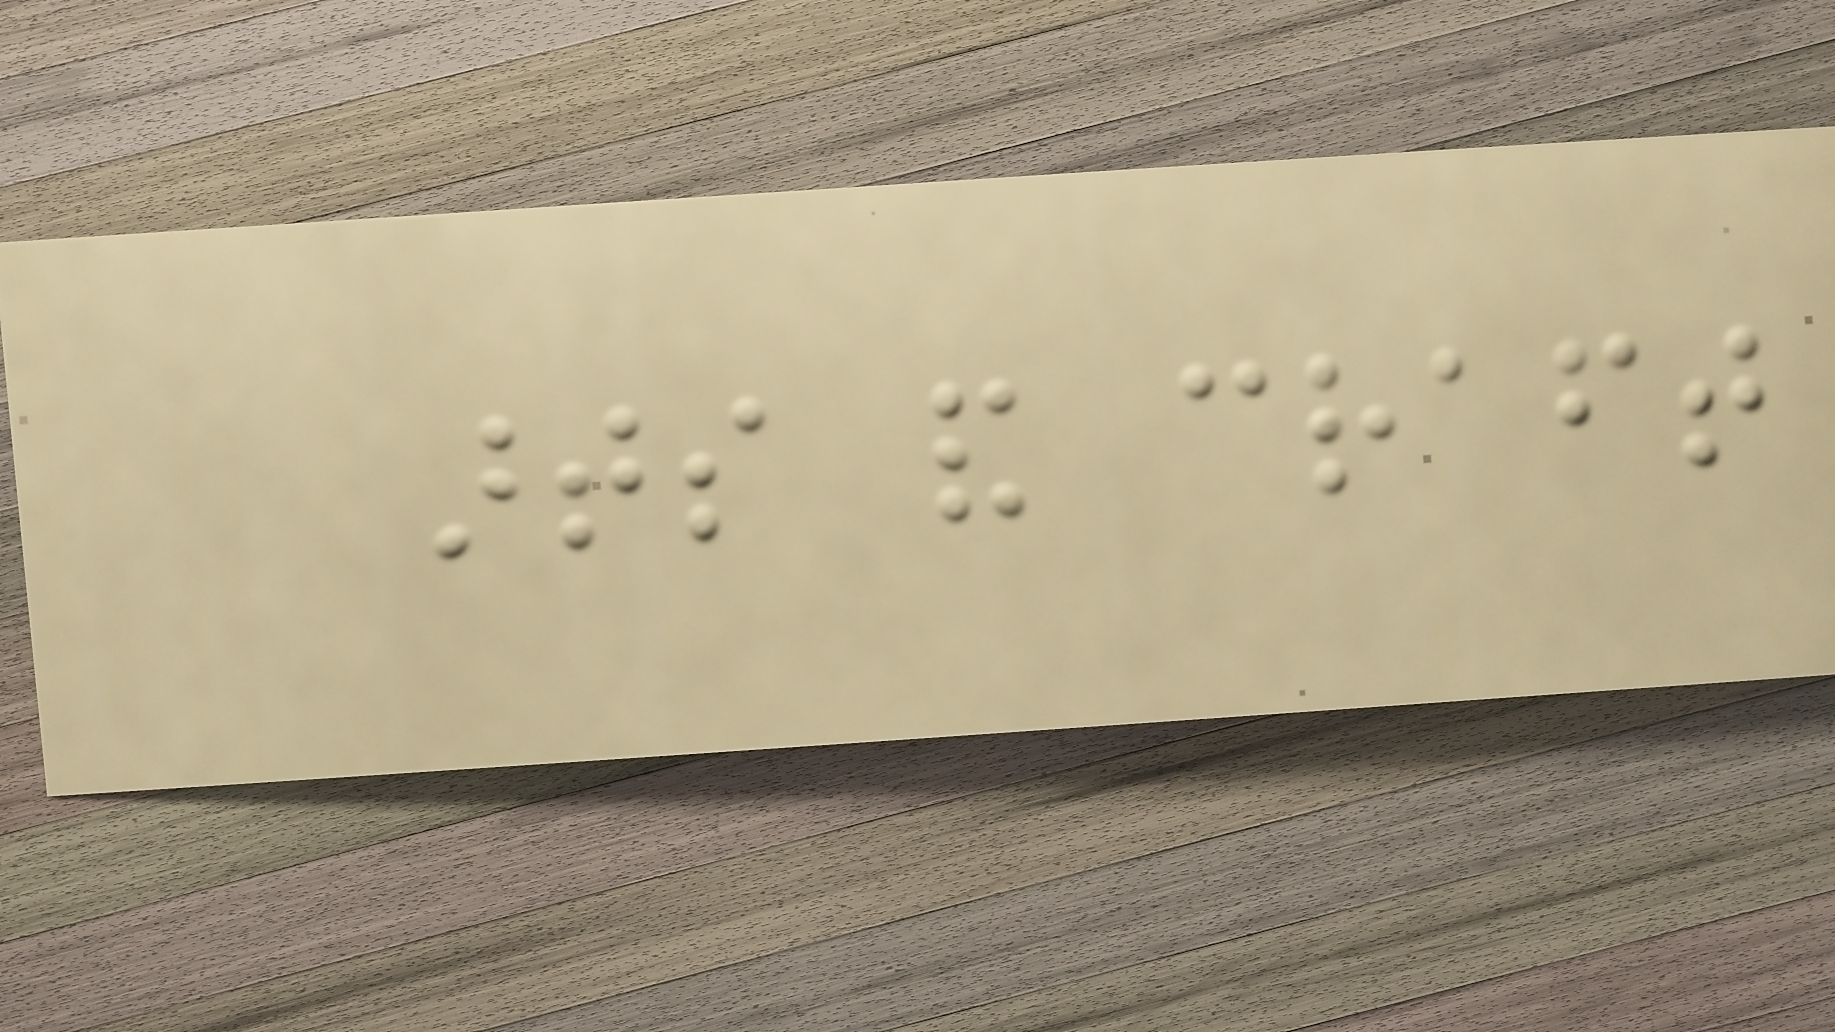arts and craft
